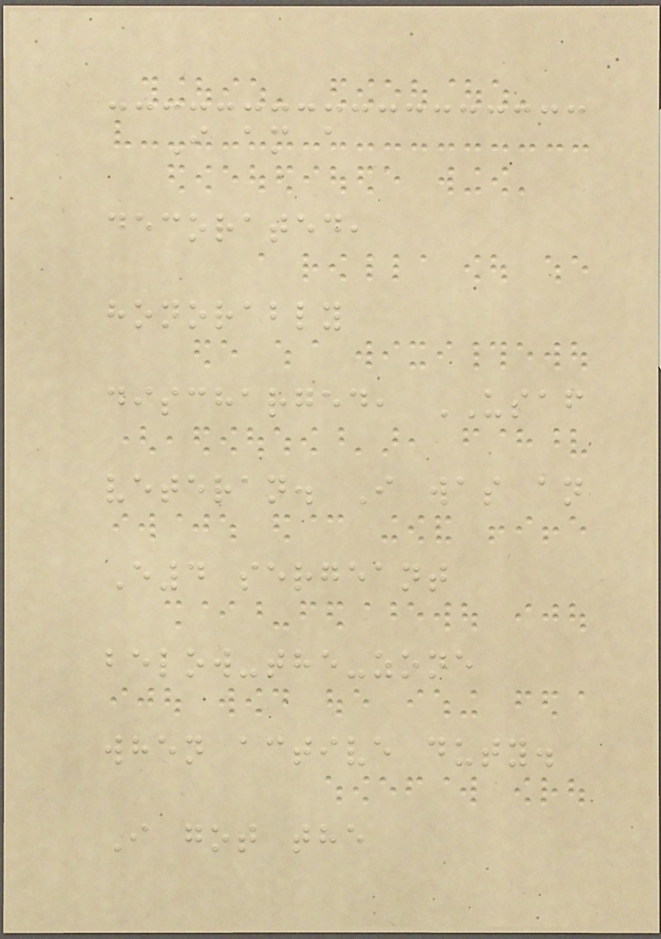I am a
decorated,
honorably
discharged, USAF
veteran. I was an
E4 sergeant
below-the-zone
when active duty.
I got the
